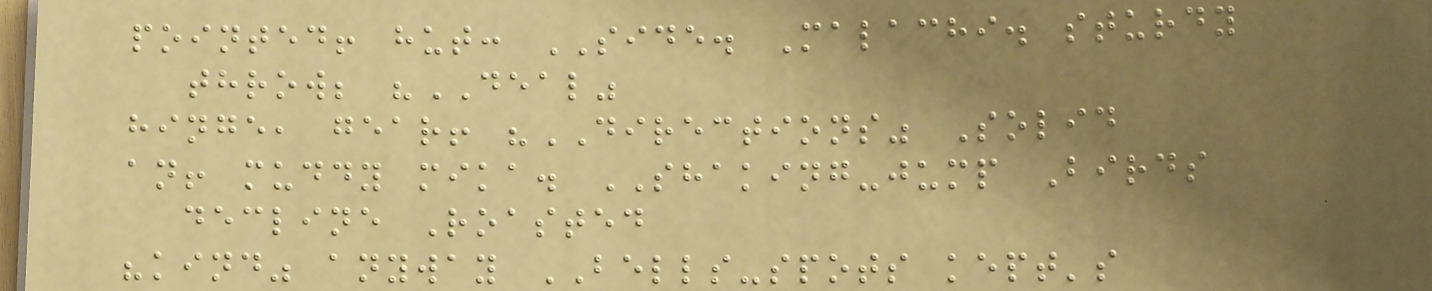pointed! hut: SIDE. Malachi. sturdy
throw; "DEAL"
hinge, gear! "DIRECTIONS" Solid
an! muddy mika. SHAKING-jump Birds
decline Roasted
"kind" anyway BELLS-spots kept's
